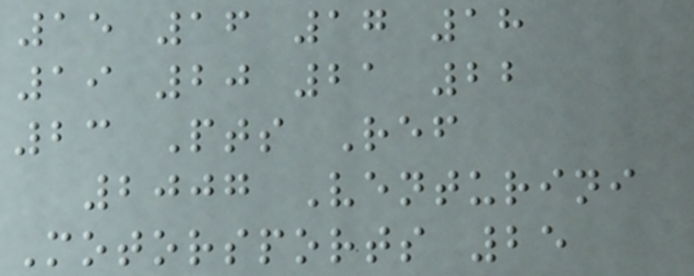15 16 17 18
19 20 21 22
23 Pts Ref
2007 Venturini
Motorsports 25
